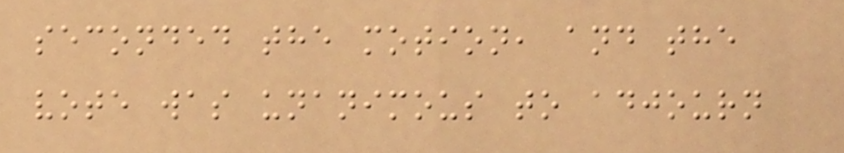seconded the motion, and the
vote was unanimous to adjourn
